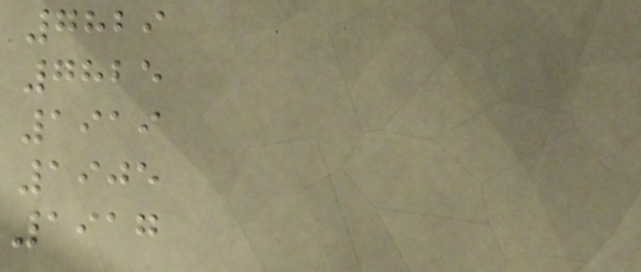7829
7825
1919
1905
1917
